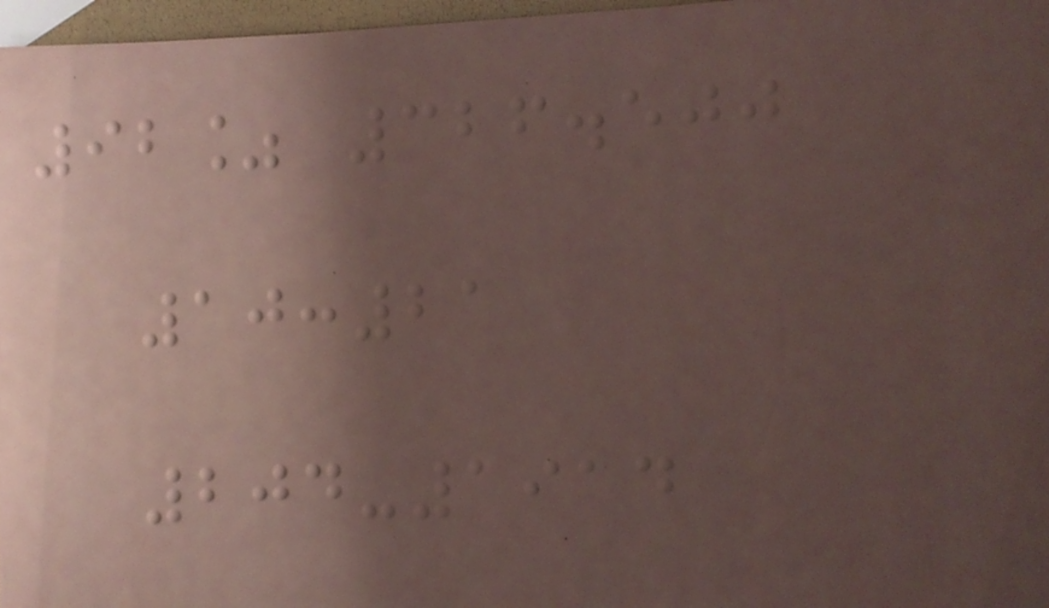92% 326.500
10:21
204-1914
